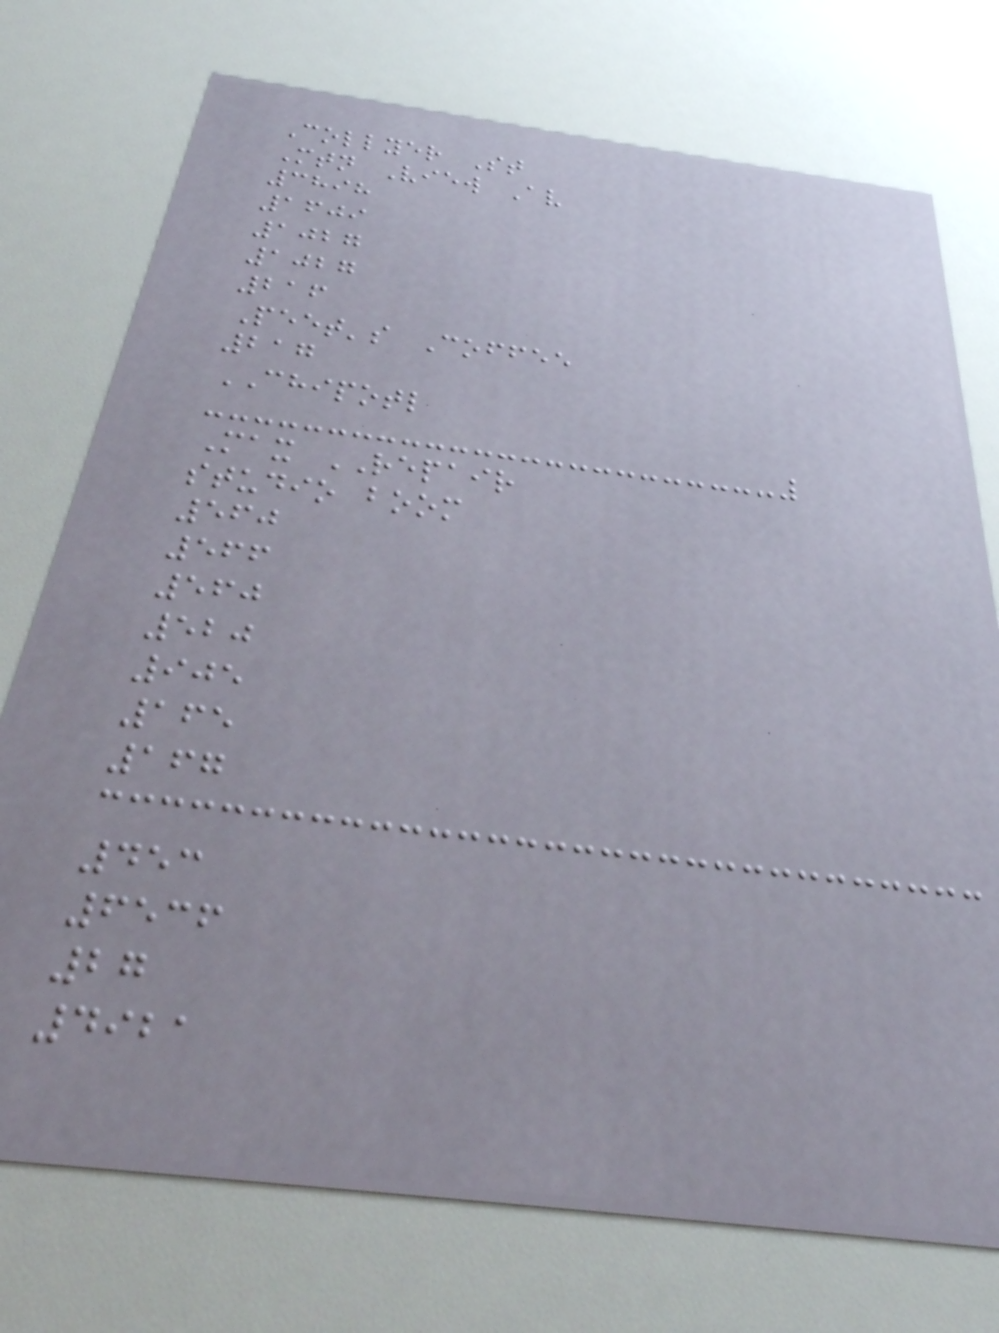Collyer St
Mtn View Av
3898
1609
1027
1027
216
Peet's Coffee
217
CHIPOTL
Max REPAIR
studio boom
560
566
560
520
905
165
167
453
6536
27
4921
